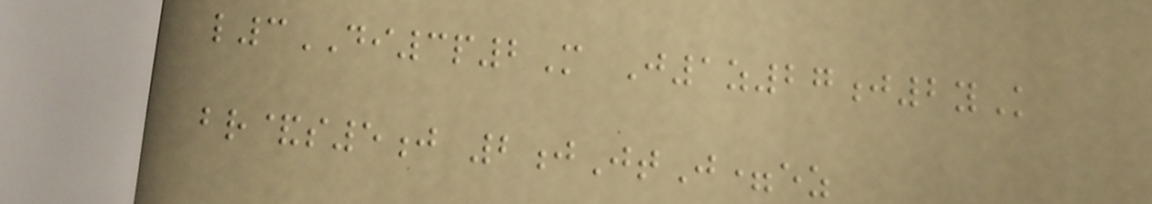l3DI3p2M J1z27j2yK
br&s5j 2jJtJ=ez
